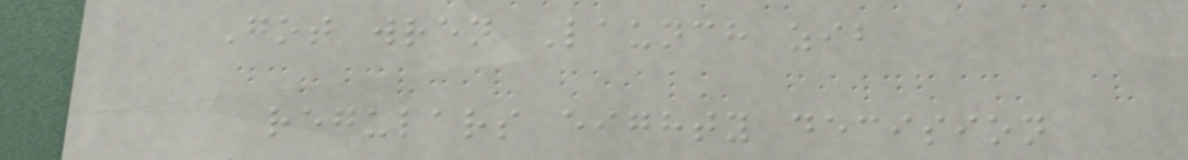Got wren Launch zib
regulars eighty decision
